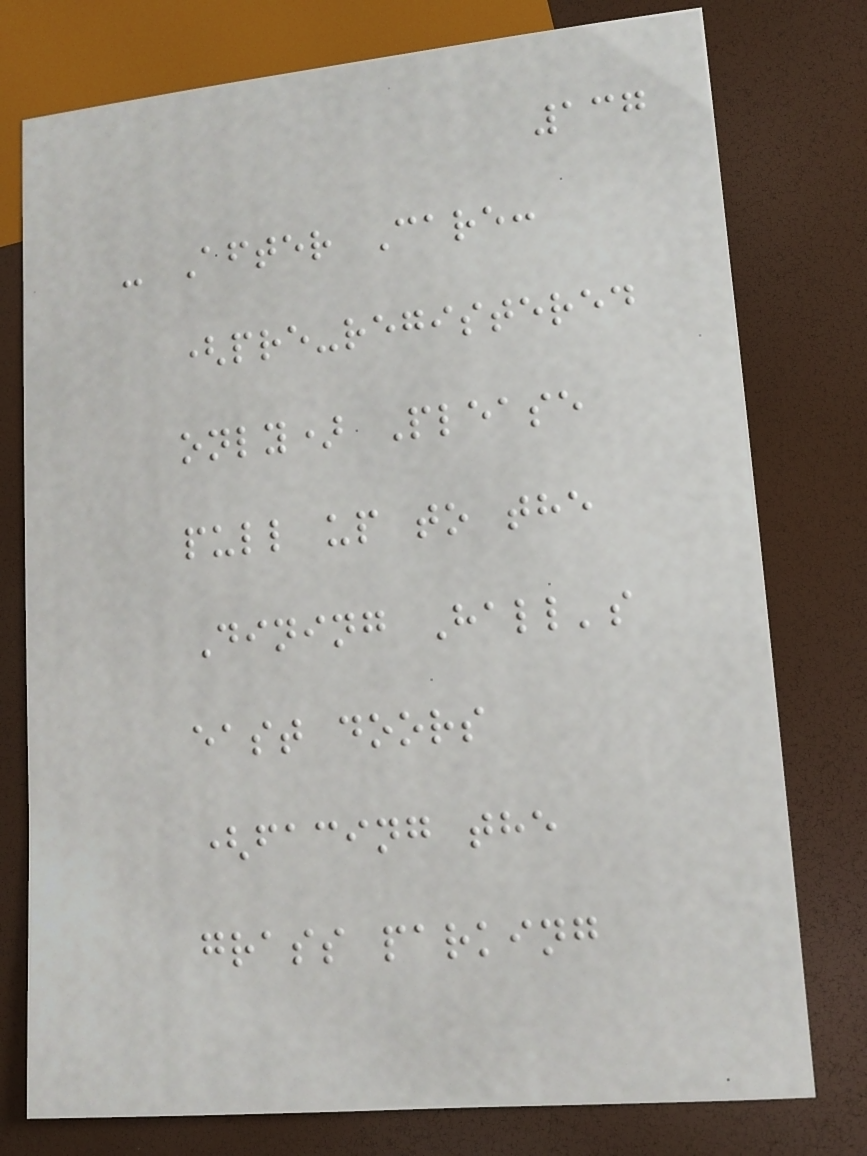137
- After Care:
(pre-registered
only) Please
pull up to the
Dining Hall's
east doors
(facing the
grass parking
